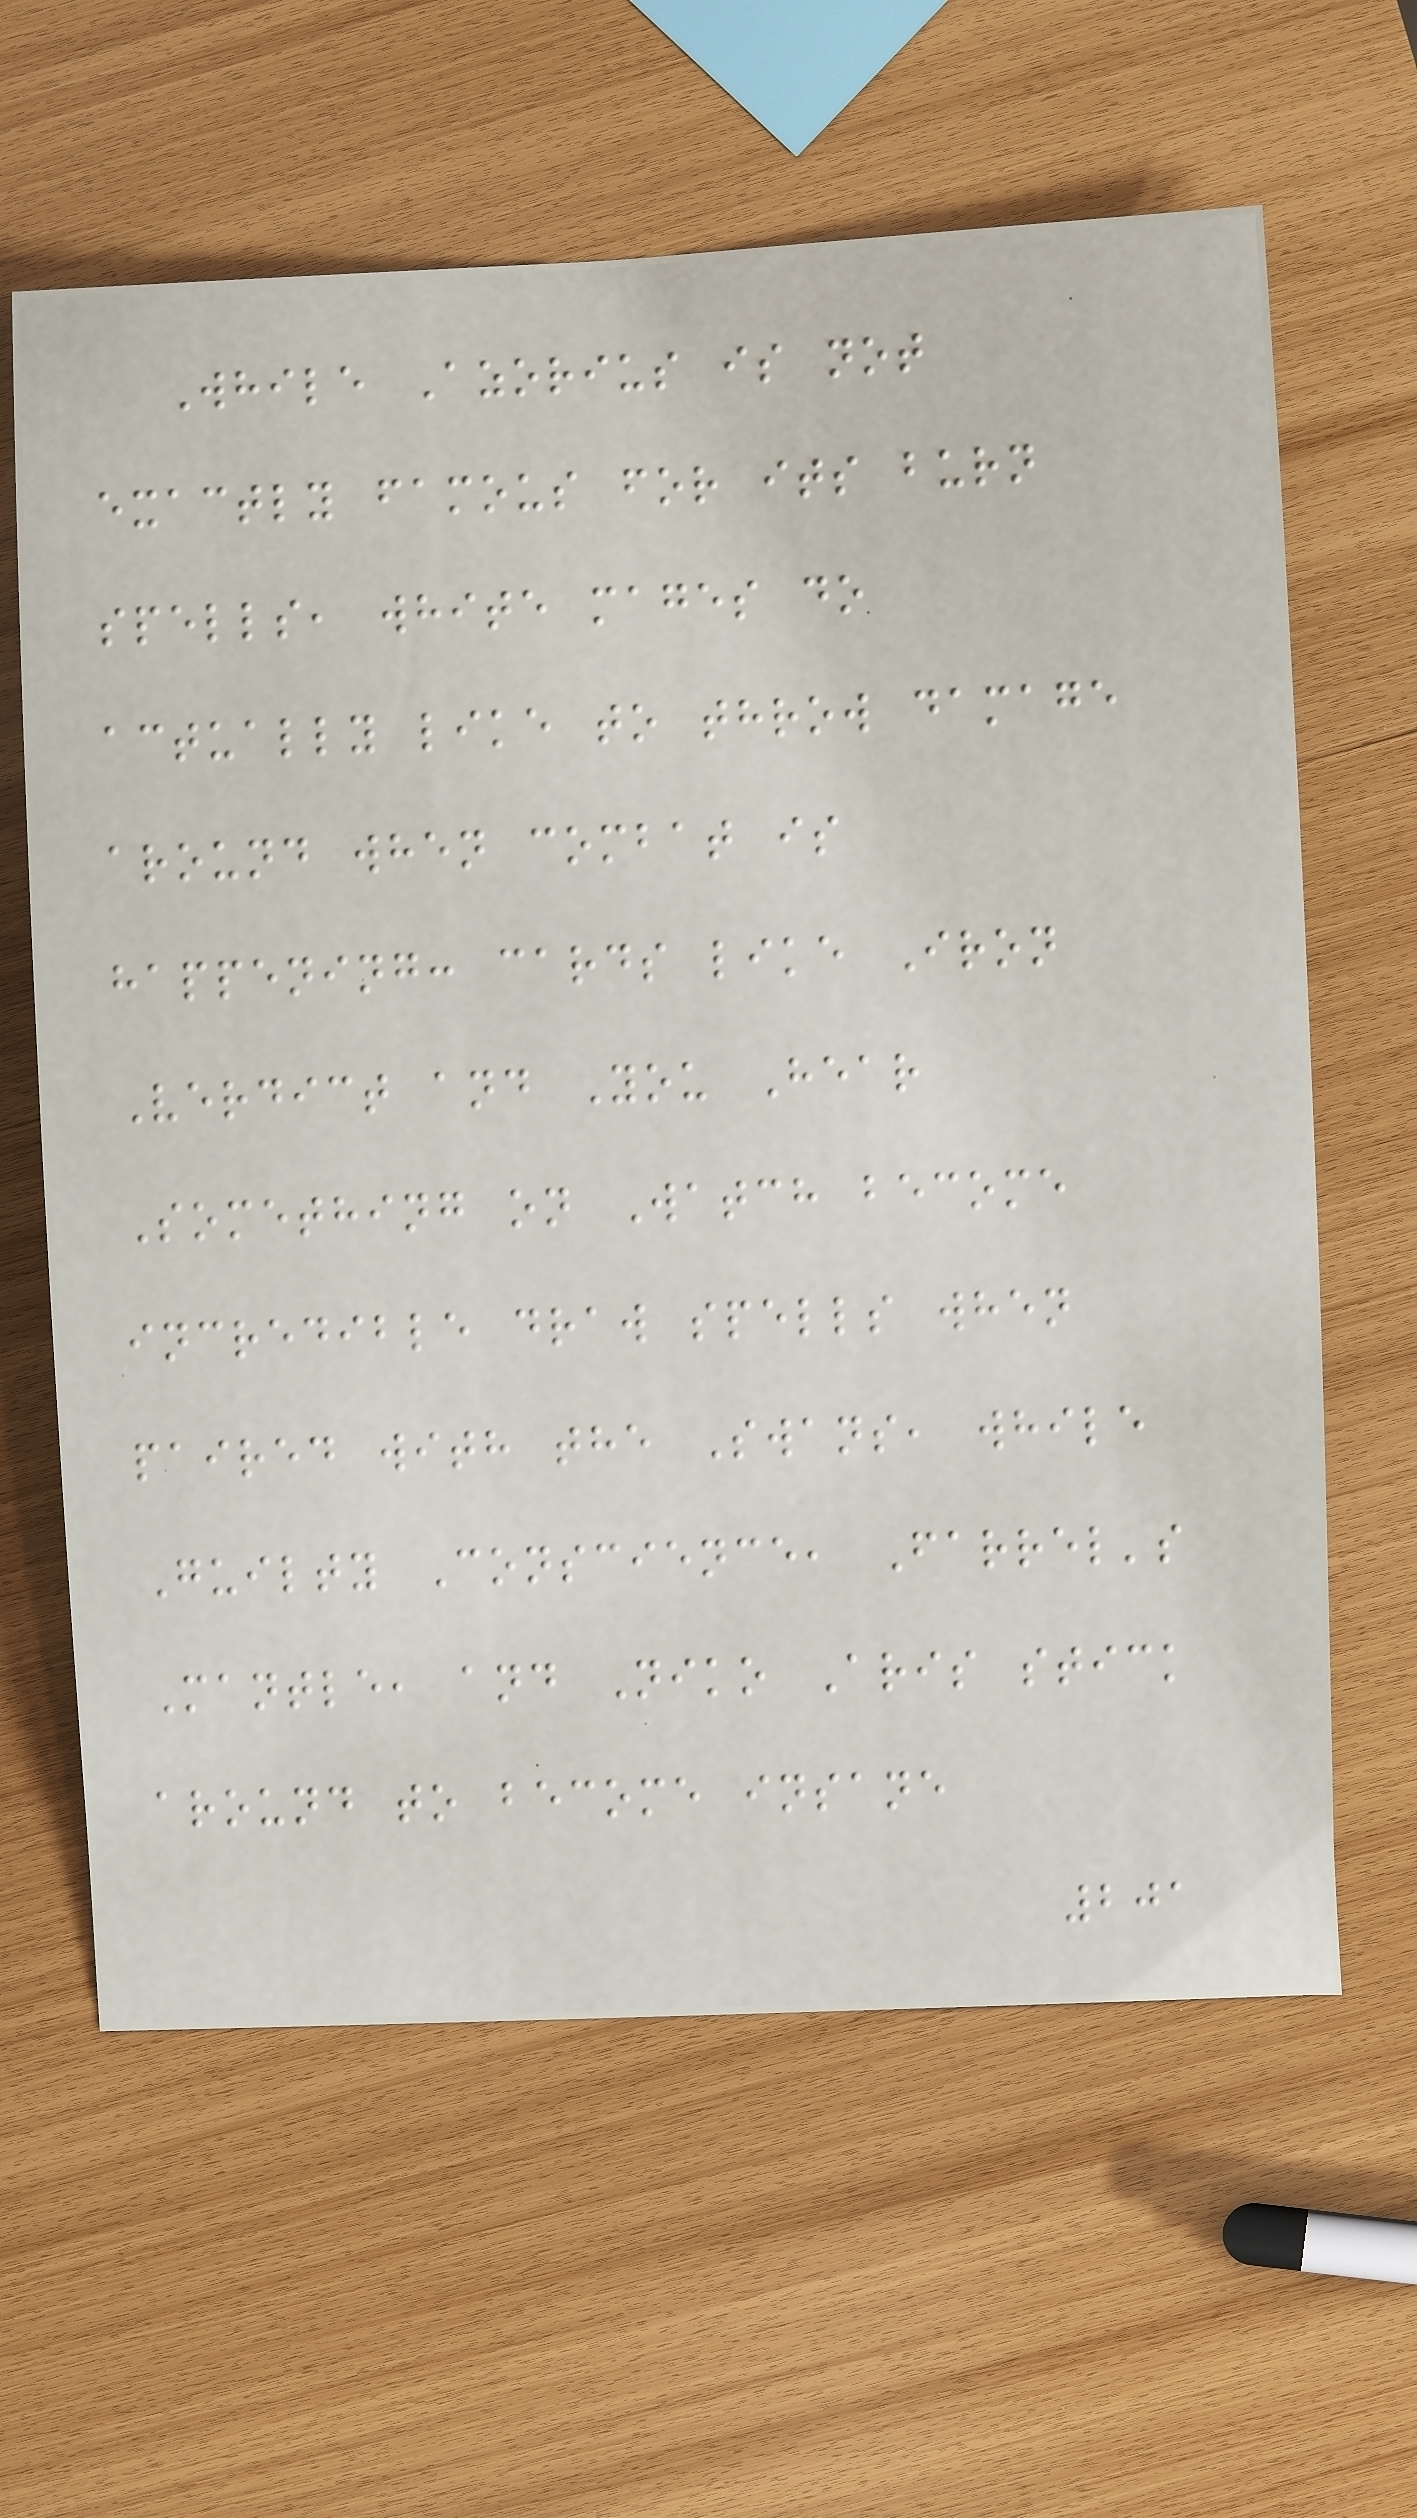While Azorius is not
exactly famous for its burn
spells, white mages do
actually like to throw damage
around when combat is
happening: cards like Iron
Verdict and You Hear
Something on Watch become
incredible draw spells when
paired with the Swans, while
Guilty Conscience, Farrel's
Mantle, and Niko Aris stick
around to become insane
201
